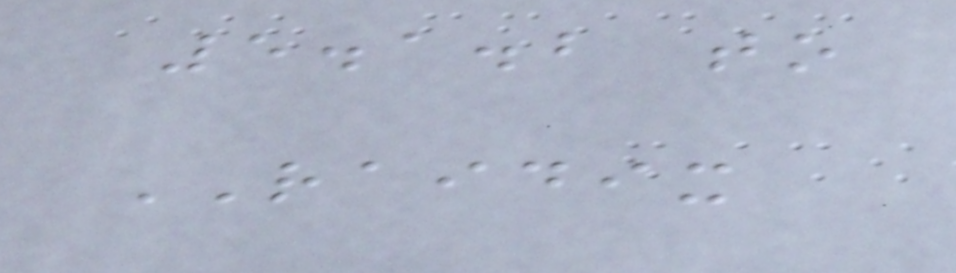5.1.2 to
RAIDIX
